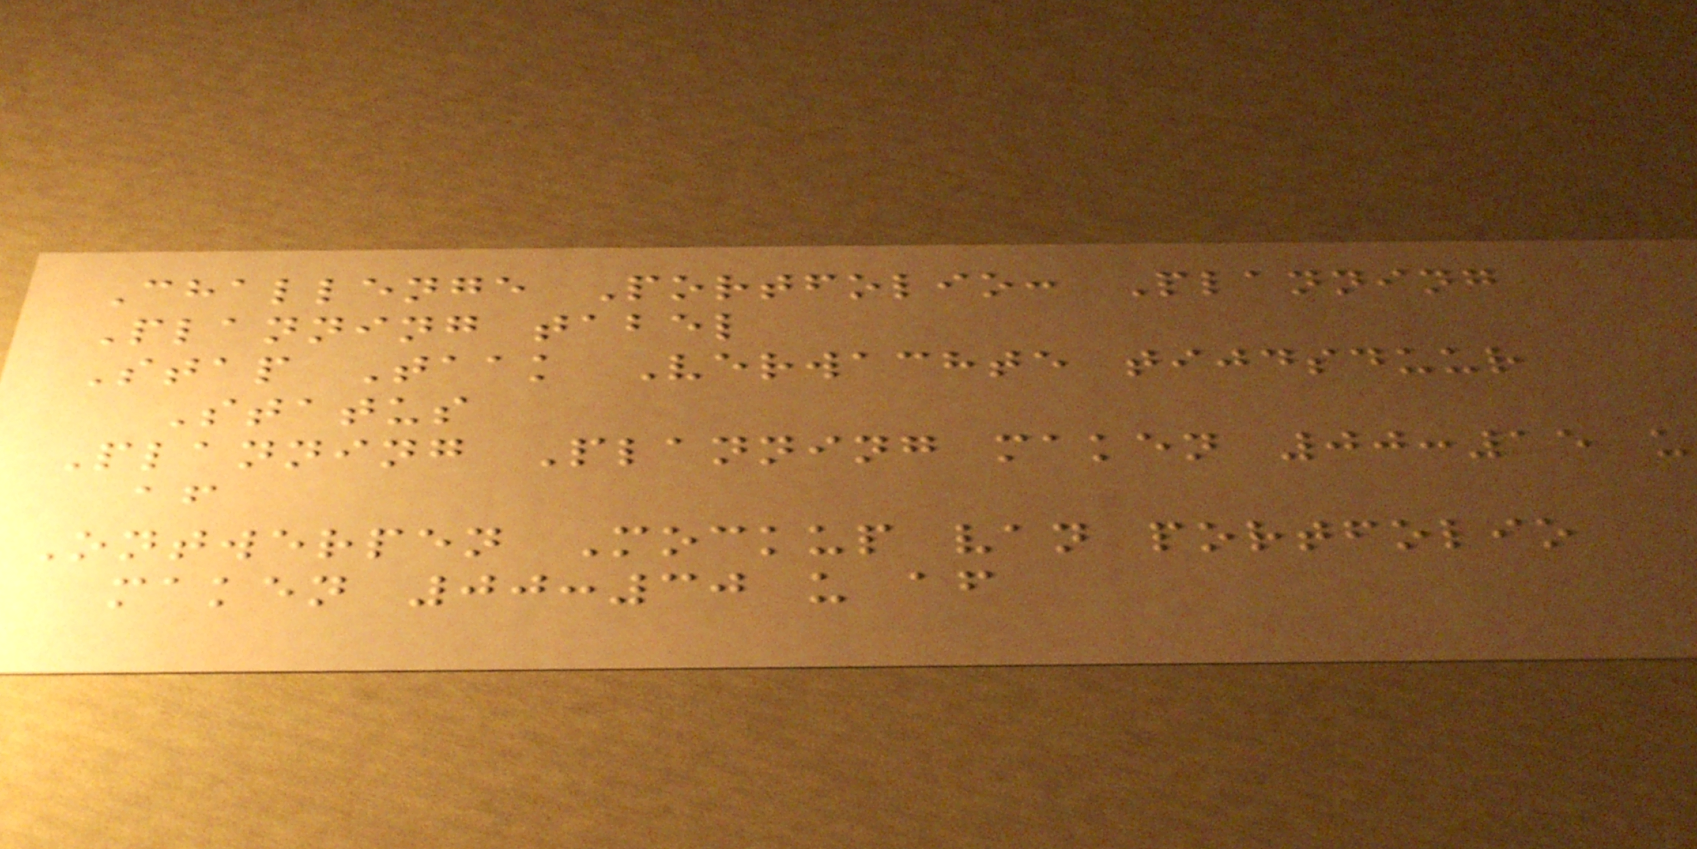Challenge Portfolio: Planning
Planning tabel
Stap Taak Verwachte tijdsduur
Status
Planning Planning maken 00:15 u
af
Ontwerpen Mockup van portfolio
maken 00:30 u af
